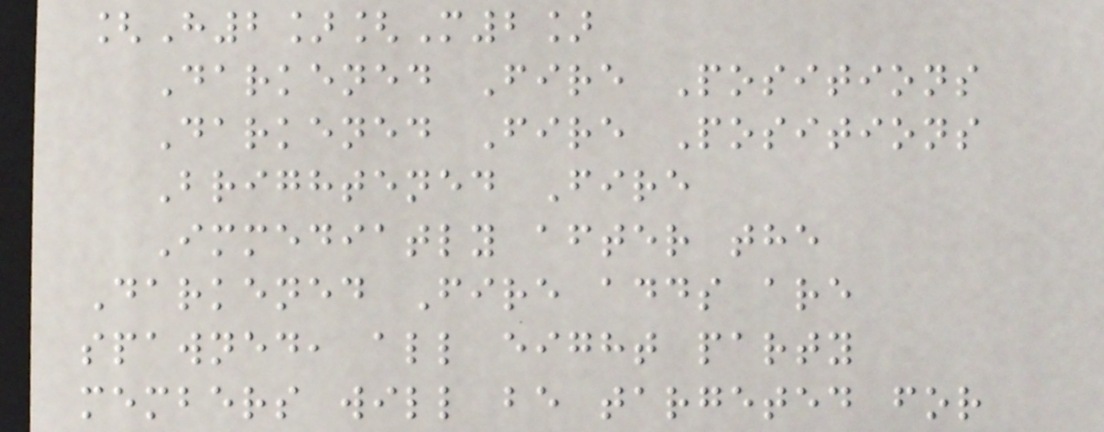[H2][M2]
Darkened Fire Positions
Darkened Fire Positions
Brightened Fire
Immediatly after the
Darkened Fire adds are
spawned, all eight party
members will be targeted for
